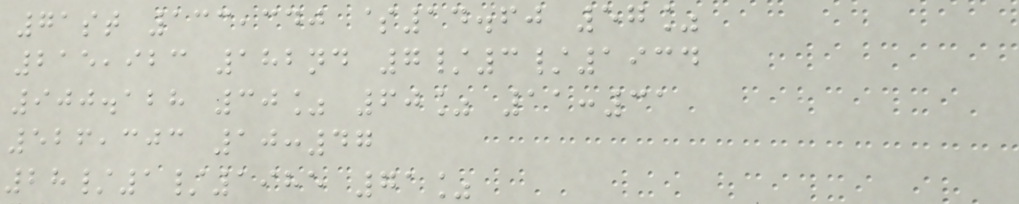71st 133,340 $14.60 57%
215,923 182nd 7/3/1934
900.128 30% 60% 11:31
526,303 10:47
28/1/1985 71%
